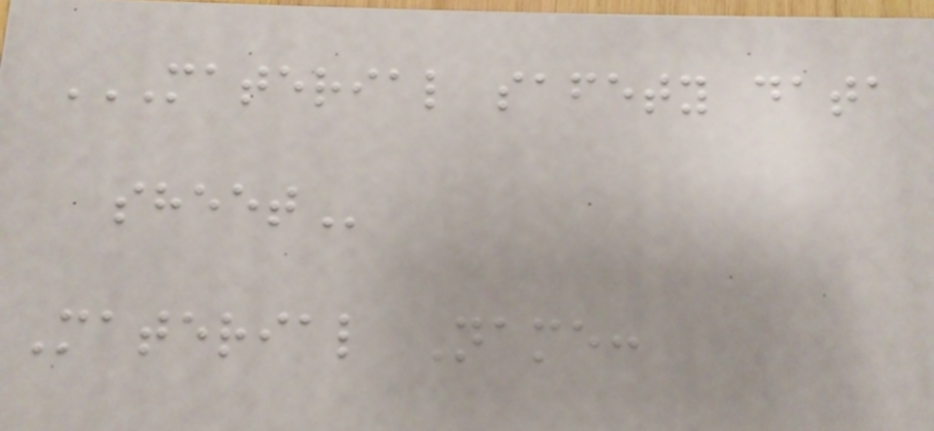MATERIAL SAFETY DATA
SHEET
Material Name:
